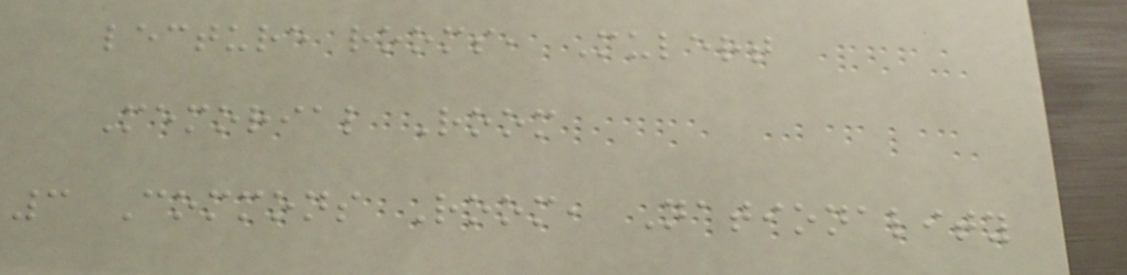lecture rooms, Mulert
Memorial Room
3 Commons Room, Nationality
